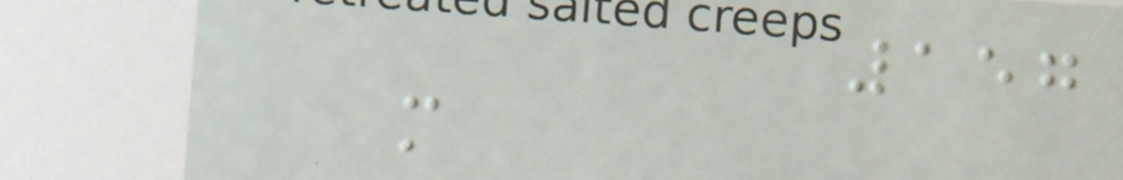157
more
